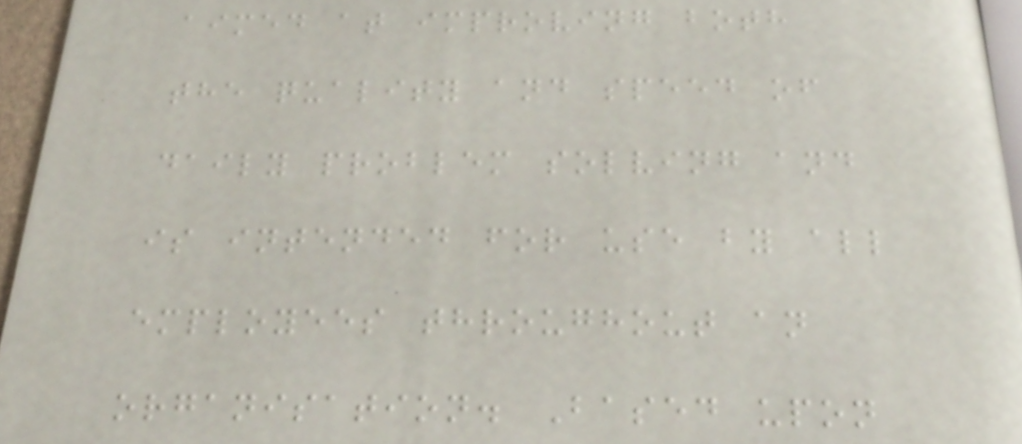aimed at improving both
the quality and speed of
daily problem solving and
is intended for use by all
employees throughout an
organisation. Based upon
